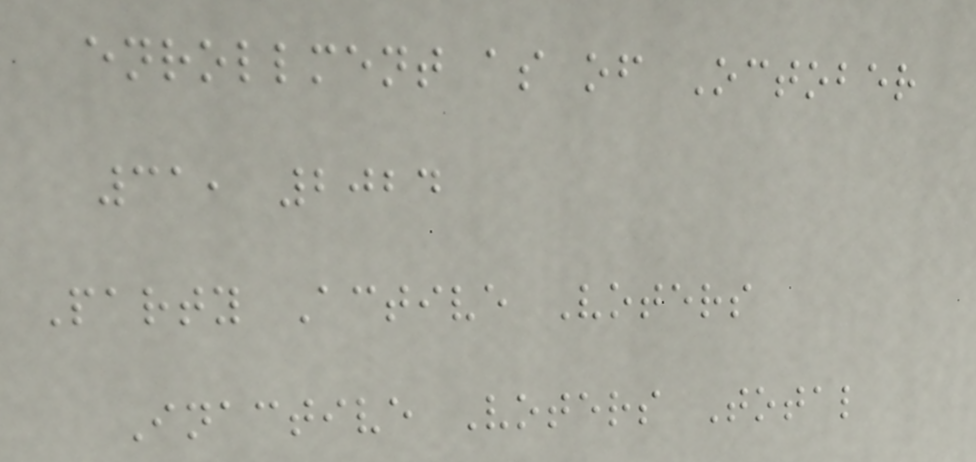enrollment as of October
31, 2024
Party Active Voters
Inactive Voters Total
